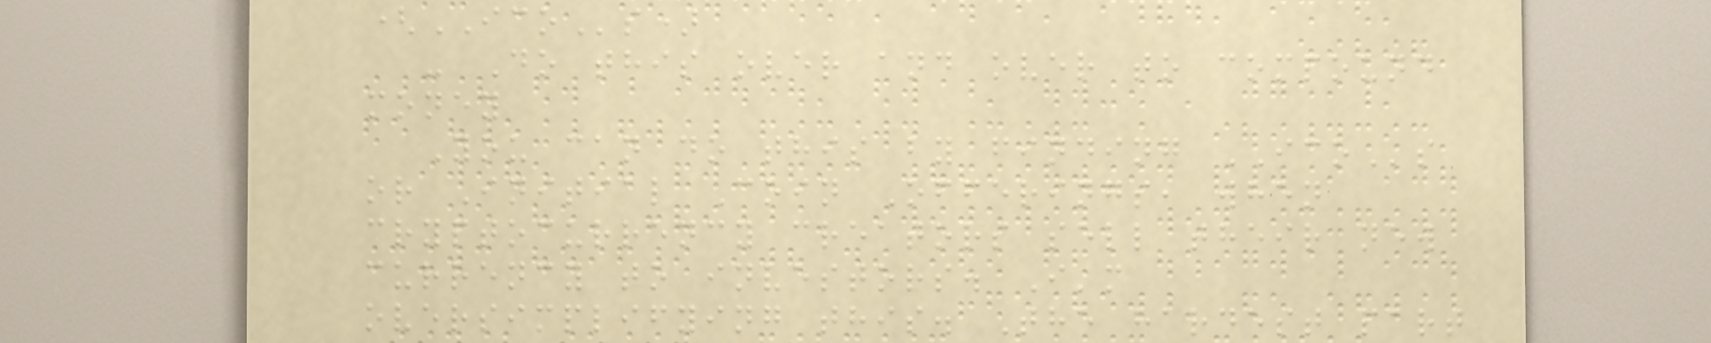(ICOs)
- Do this over and over to compound
money
You can do this by finding ICOs
or Initial Coin Offerings, when
cryptocurrency creators sell their new
currency to investors. I'm
oversimplifying this. The hardest part
